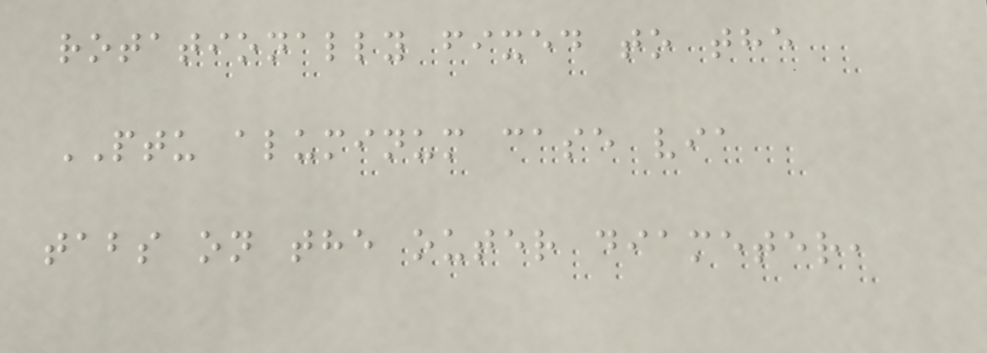rotationally fixed to the
PTU aluminum case via
tabs on the outer diameter,
